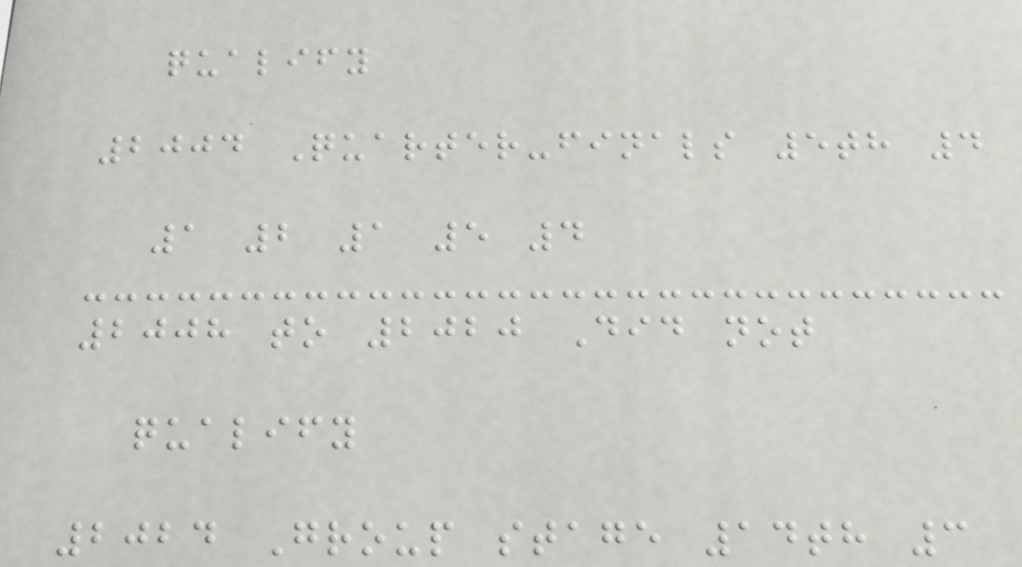qualify
2004 Quarter-finals 5th 4
1 2 1 5 4
2008 to 2020 Did not
qualify
2024 Group stage 14th 3
